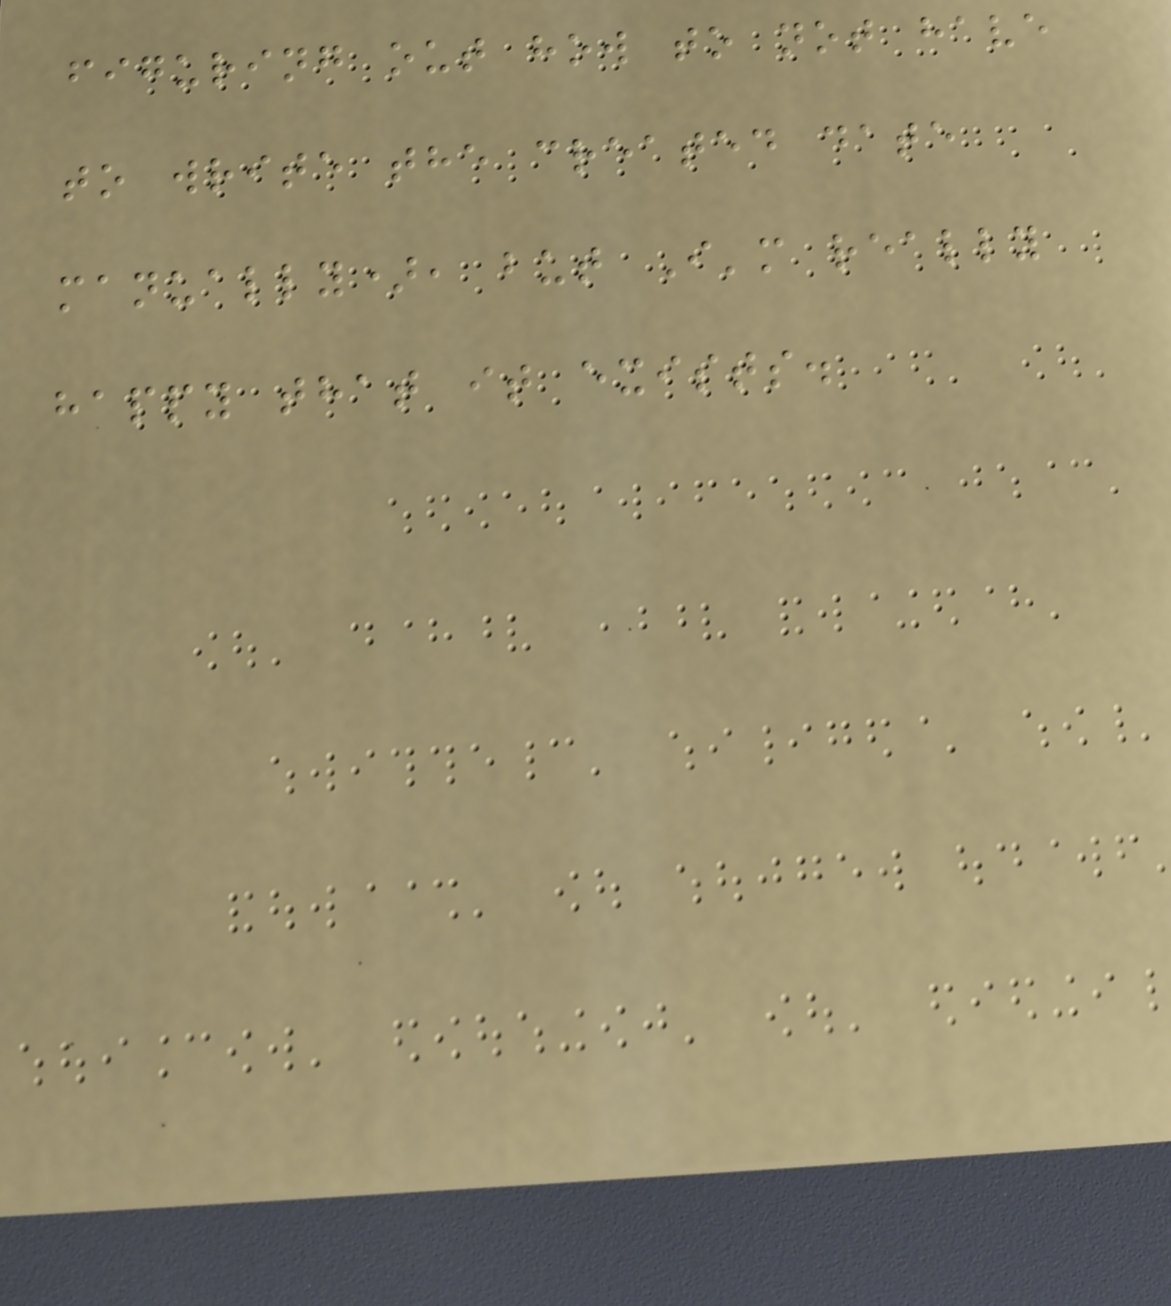figuring out how to not have
to write the created date
manually), but I'm really
happy that it exists.
